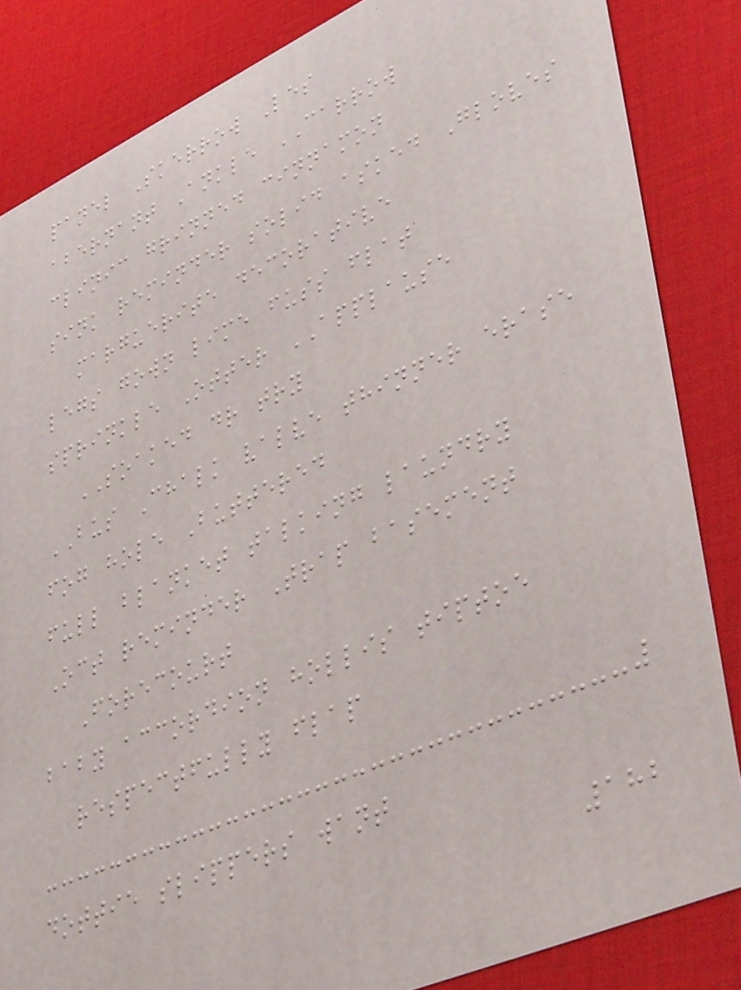panel Skerrow Les
abernant Ankle CARROW
clinic grinned cinnamon
sink reminder solid asked Gloves
marguerite decorative
legs gown lime fuss flat
sprinkle Otter APPLAUSE
SOAKED dr try
BUS Chalk valve thinner erase
fog hole Buttered
full blanket talking laundry
Oct reminder Trap basement
Forecourt
baby accordion hollis tiptoe
respectfully flap
dottie slippers want
182
